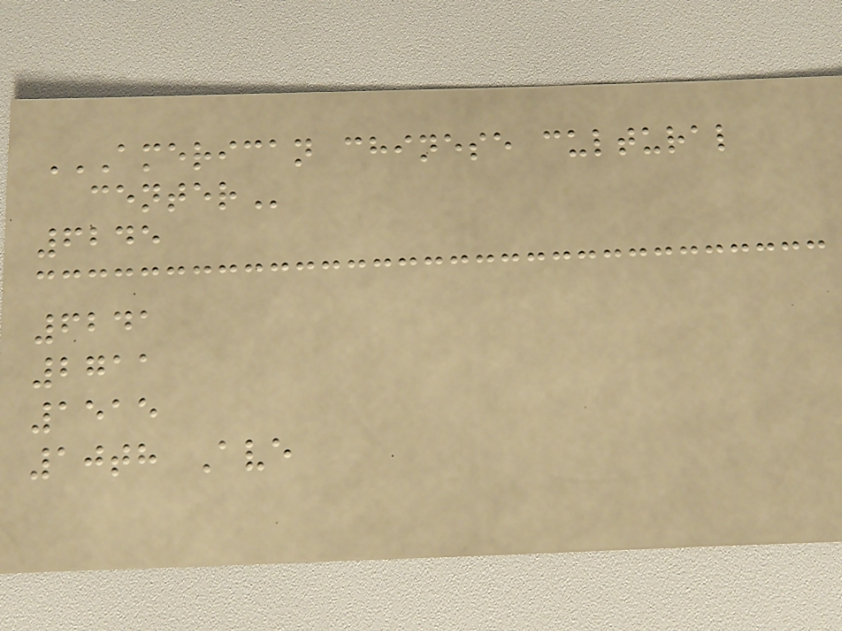AMERICAN CHINESE CULTURAL
CENTER
6245
6241
2711
1515
10th Ave
